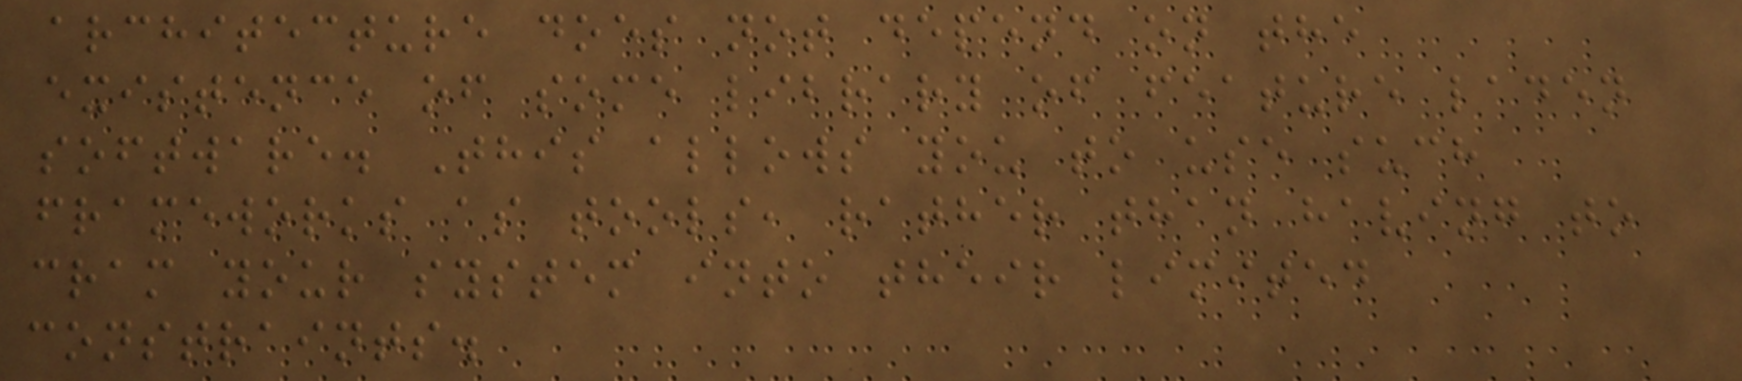architecture does not depend on the
existence of some library of feature laden
software. This allows you to use such
frameworks as tools, rather than having to
cram your system into their limited
constraints.
